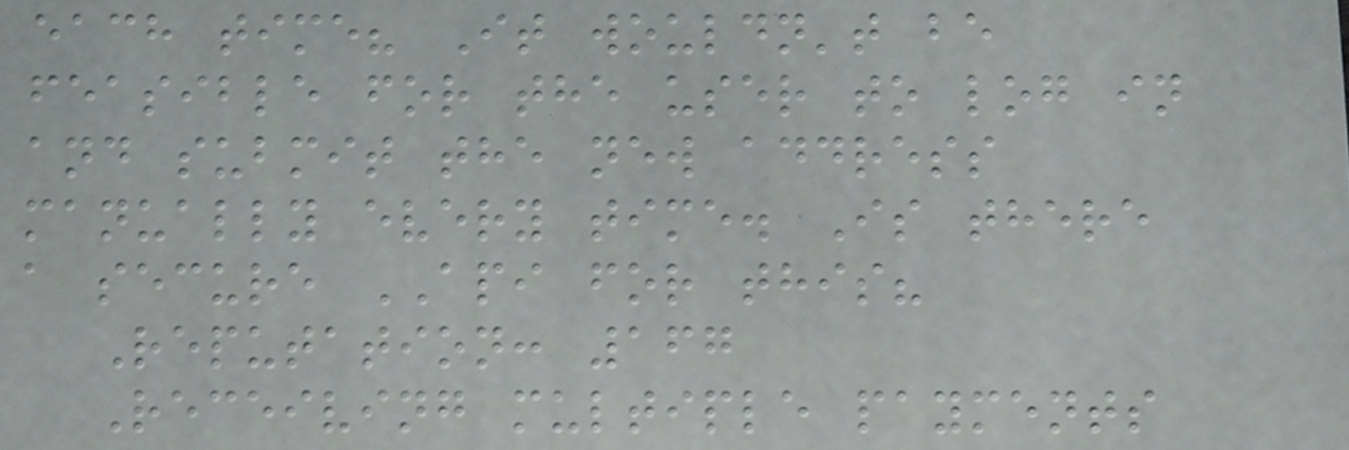each time? It wouldn't be
feasible for the user to log in
and submit the new address
manually every time. Is there
a secure API for this?
Reputation: 167
Receiving multiple payments
